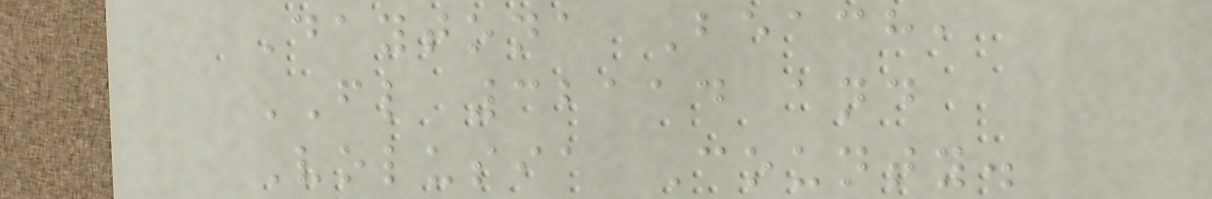Daytona Beach,
FL 32114 and
Volusia County.
